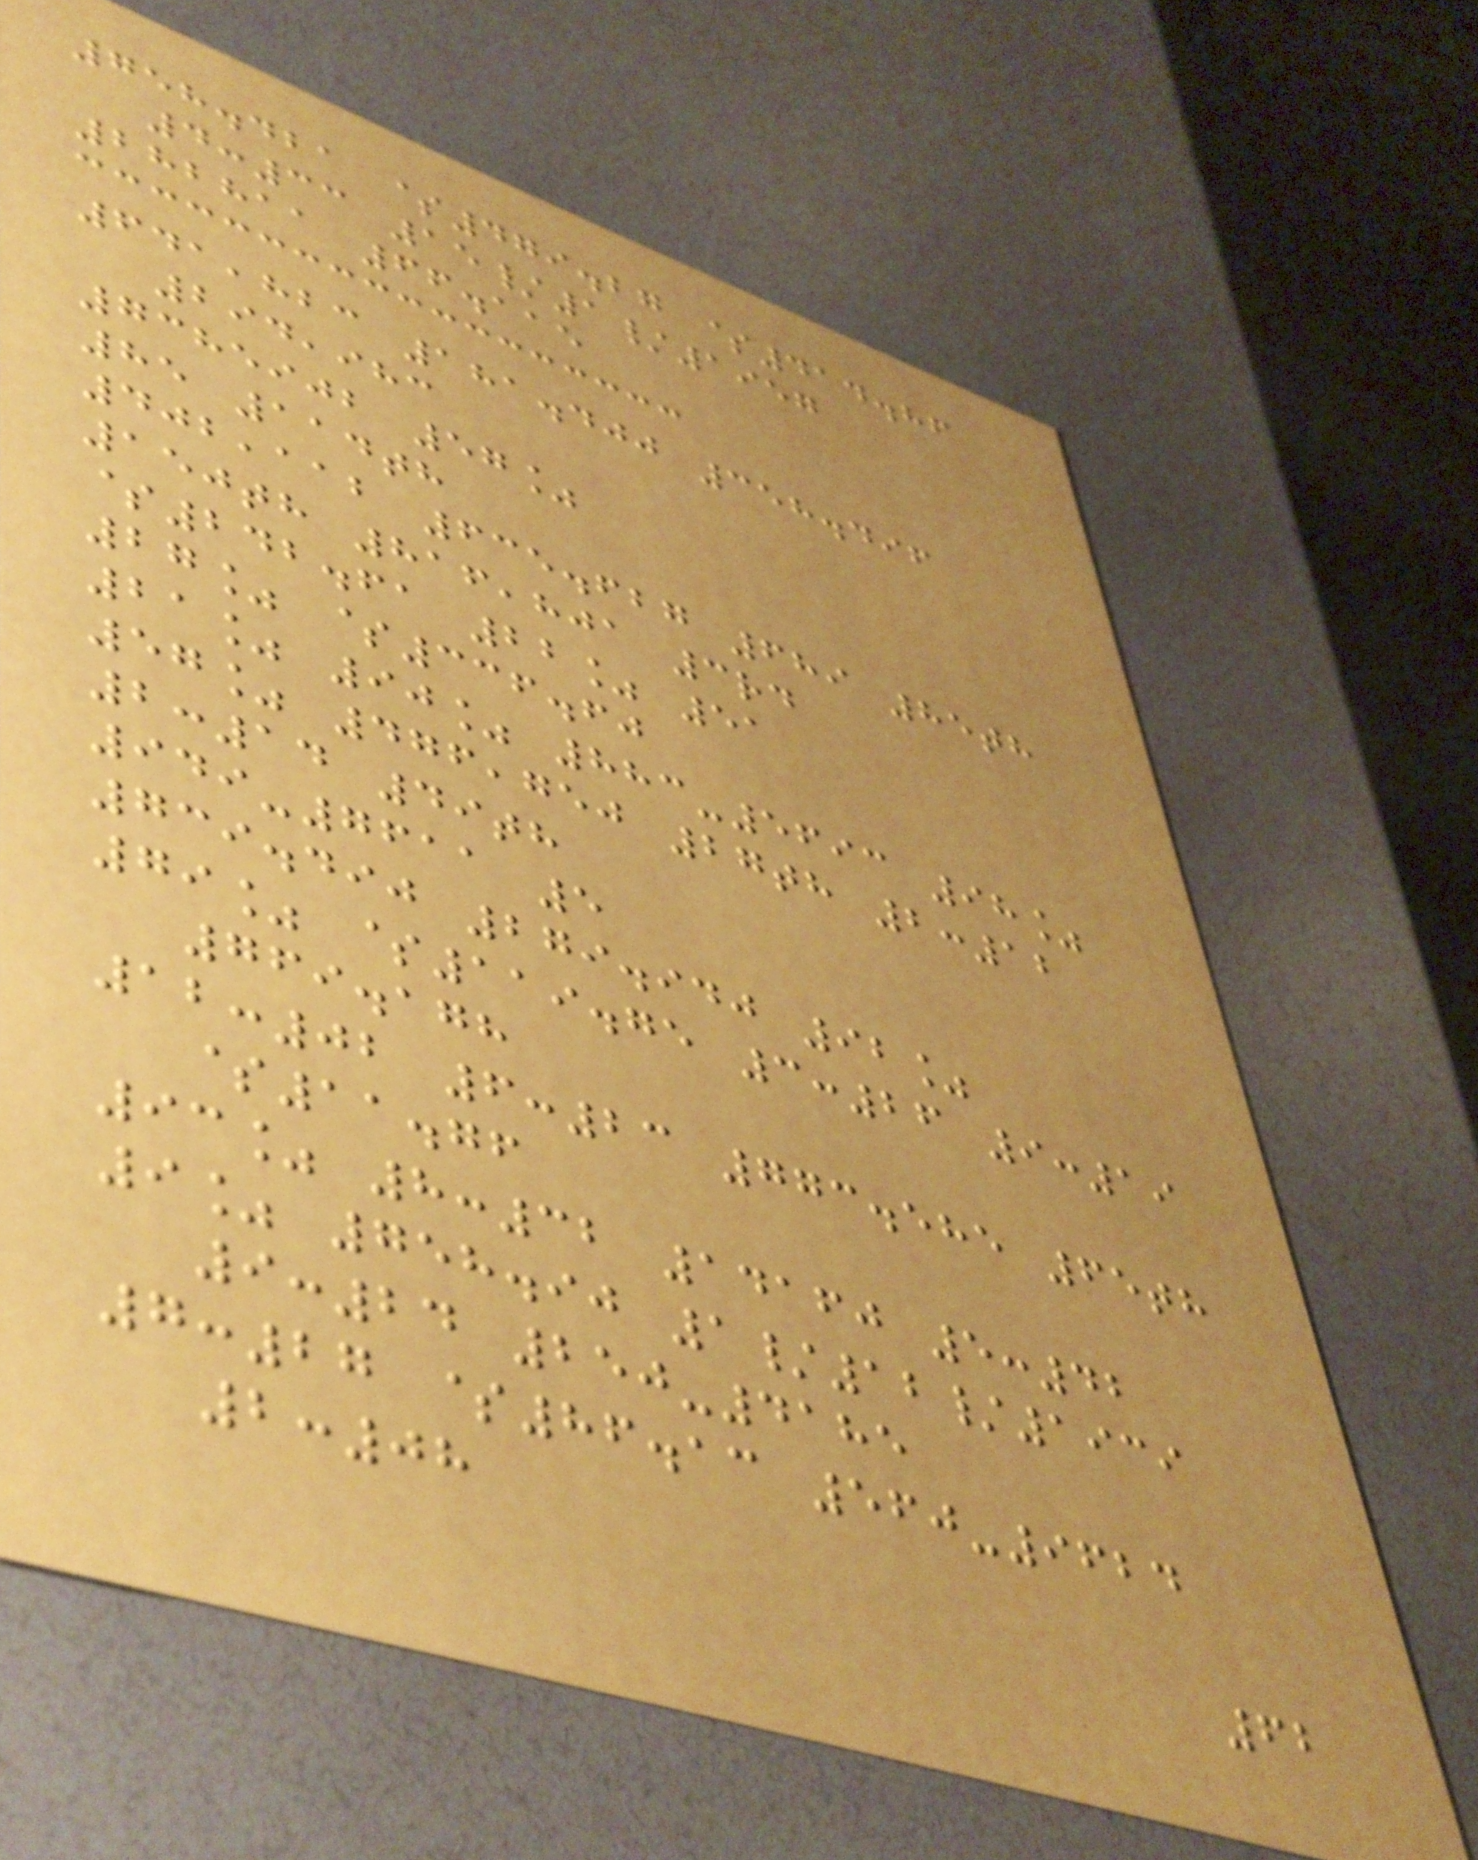758.421 $479.27 $414.86
4:33 15/1/1957
282811 66.115
641,823 181.400 358.496
294,983
7385902 57%
85 114th
402,112 635.627 689 85th
150th 816,801 3rd
$242.61 22% 51
27% $336.60
21% 90% 883-5693 98%
57% 476,750 27th 2:12
2:14 49th
949-7611 5
739.490 279.940 92%
79% $119.75 3:26 9:19
769.178
12:02 6:23 773.585 65th
$11.76
93% 8:32 14160 5:42
9% 758.90 1/12/1939
9:24 250-4185
7:27 $86.13 560-9624
2:08
62
